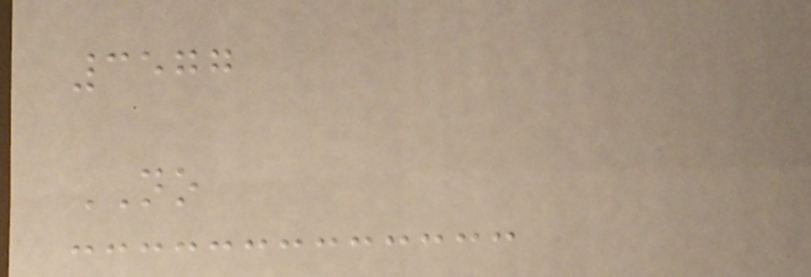3577
NO
